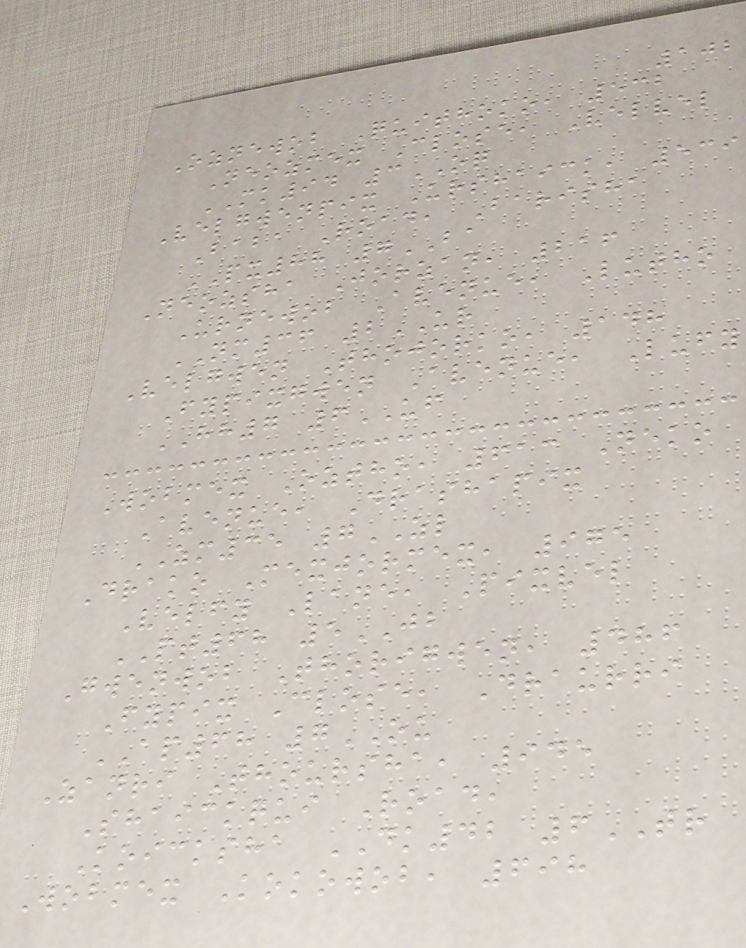102
Oznewob Quithoko, 532
Neozmex Close, Velvel
MK94 3OQ
Velgwenpix Urshaick, 539
Baba Road, Barisha
PX88 7BA
Neozsha Jorzan, 216
Urnewob Avenue, Lutho
NM36 2UR
Velgwen Thojorko, 148
Fypixgwen Avenue, Lufy
HH7 6UF
Wobmex Oztho, 613 Neko
Avenue, Drashapix
ZM35 7ZL
Drako Mexjormex, 975
Velfy Lane, Pixvel
PT68 5JB
Gwenwob Thorigwen, 486
Fypix Close, Draurri
AP68 7OU
Zanri Thoursha, 945
Shaickqui Road,
Koicksha DK42 6TR
Wobmex Kokowob, 698
